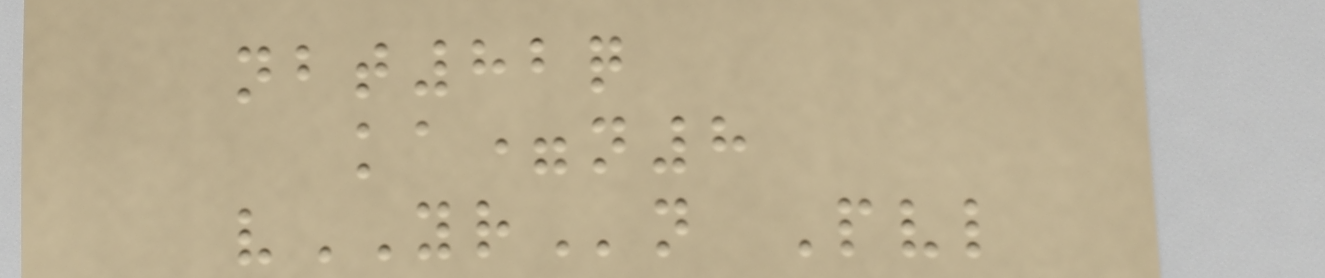nbt82q
ka=n8
vYRn Pvl
